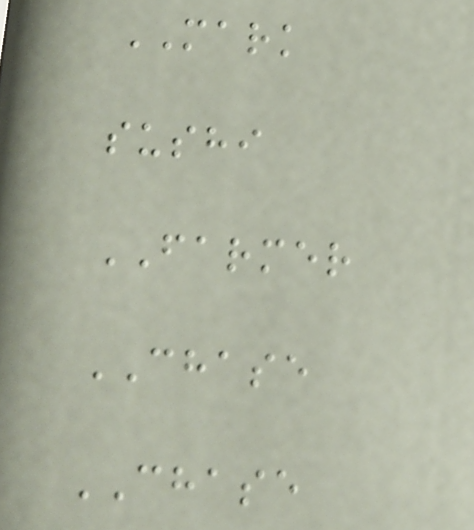MARK
sushi
FARMER
CHASE
CHASE
